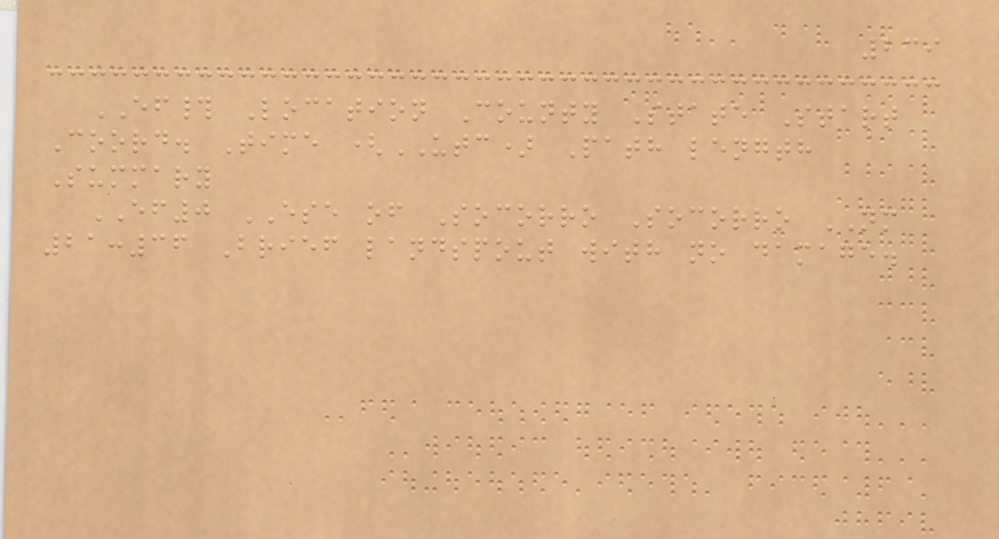239
EF# Location County State Start
Coord. Time (UTC) Path length
Summary
EF0 ESE of Socorro Socorro NM
21:36 Brief landspout with no damage.
